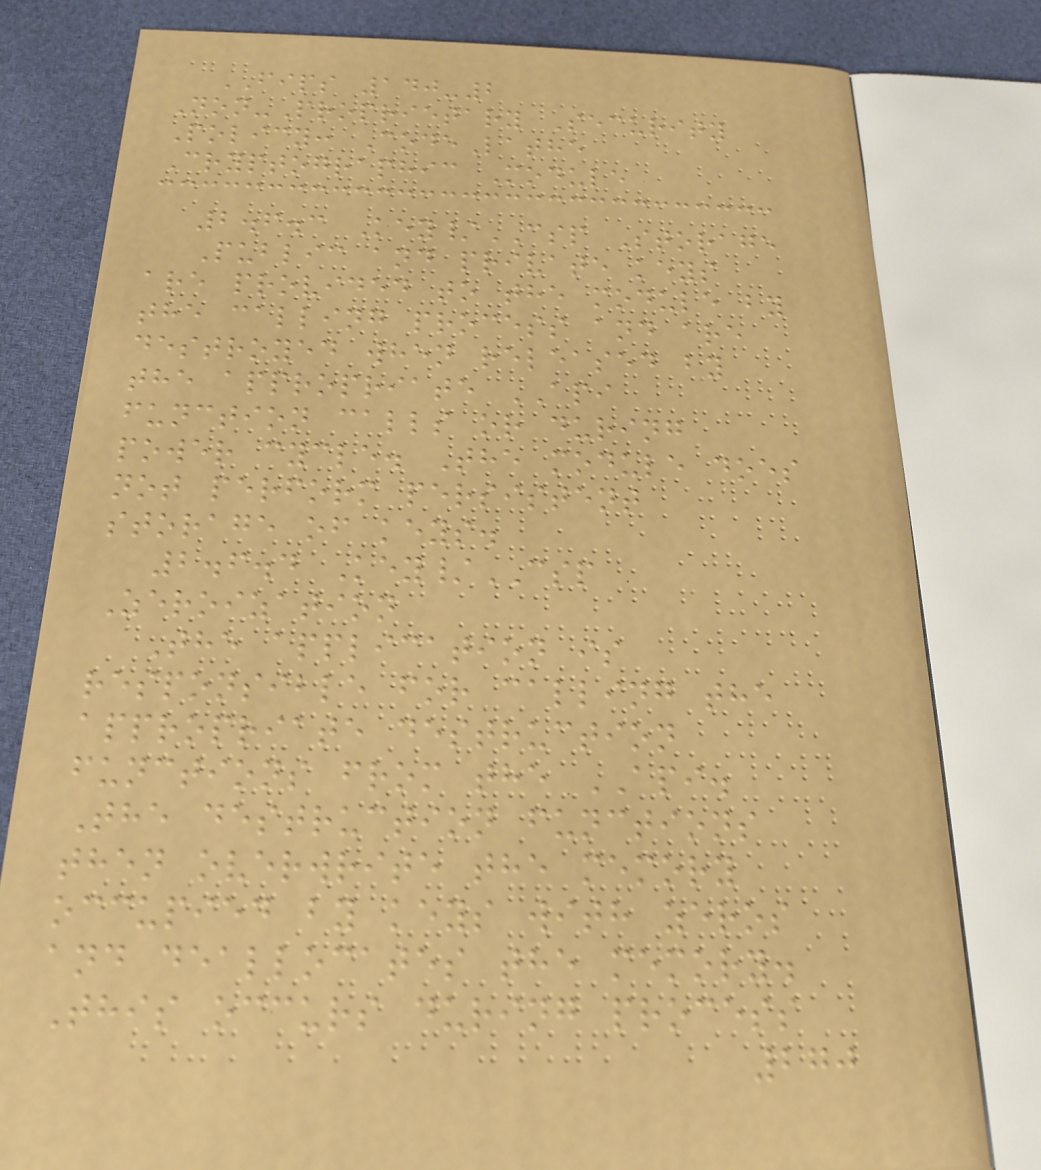FIPS 140-2
Non-Proprietary Security
Policy: CodeLathe
Cryptographic Module
2.6.3 Key/CSP Storage
Public and private keys
are provided to the module by
the calling process and are
destroyed when released by
the appropriate API
function calls or during
power cycle. The module does
not perform persistent
storage of keys.
2.6.4 Key/CSP
Zeroization
The application is
responsible for calling the
appropriate destruction
functions from the API.
The destruction functions
then overwrite the memory
occupied by keys with zeros
and deallocates the memory.
This occurs during process
270
